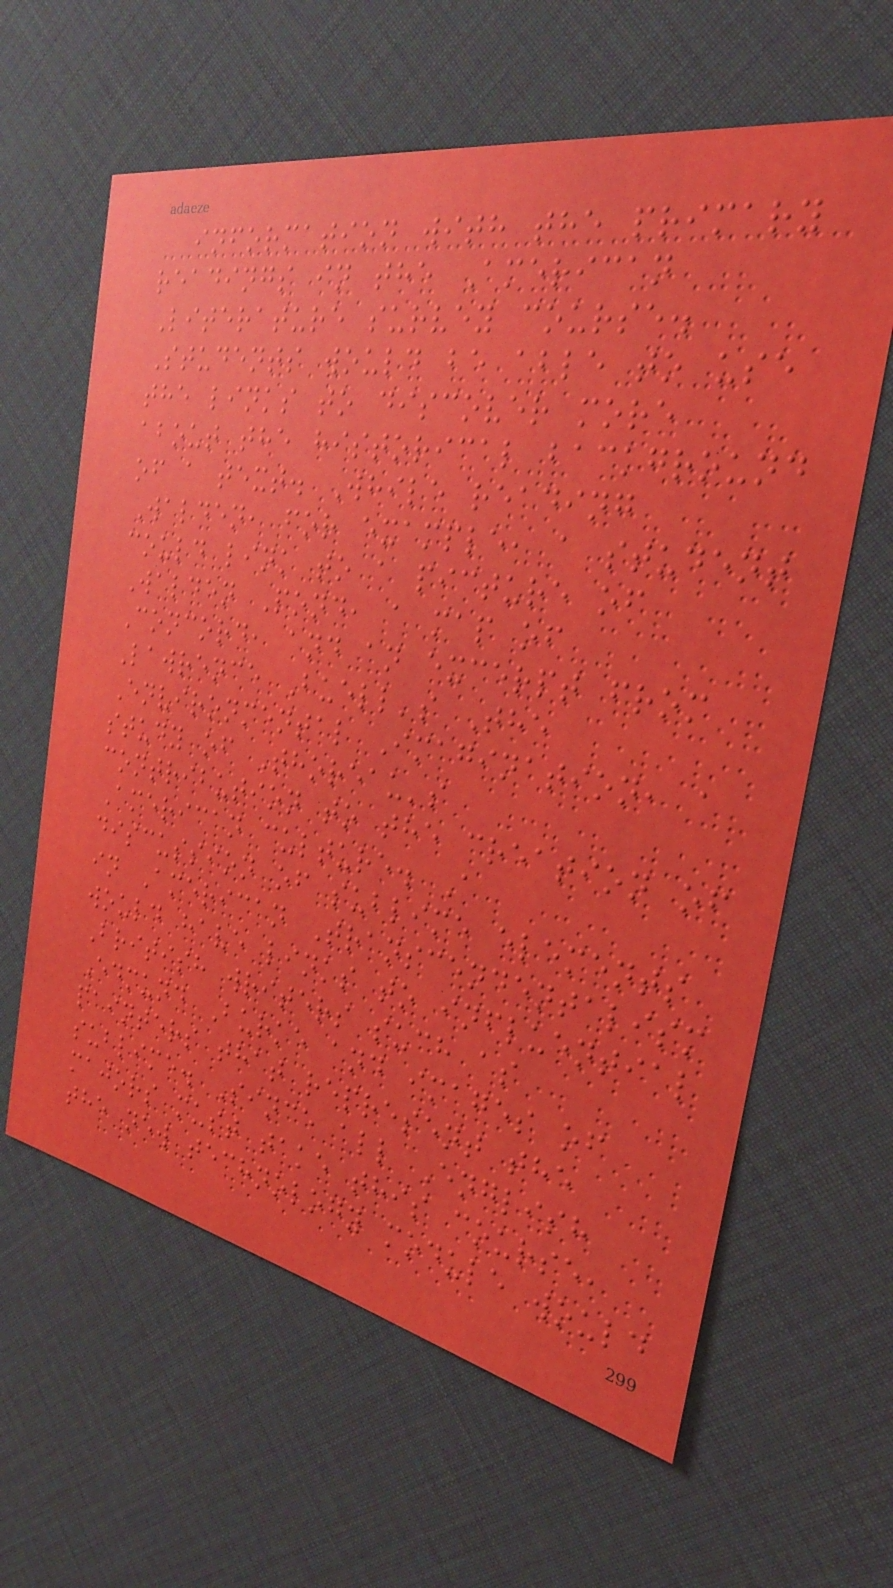information with the primary
readings in the American
Literature survey course.
Students would be able to use
the links to discover more
about the historical background
of a text. While reading
Walden, for example, a student
could link to a picture of
Walden Pond, a map of
Concord, and an excerpt from
Lawrence Buell's The
Environmental Imagination, a
study of Thoreau's
contribution to the creation of
American culture. A
discussion of sublime elements
in American Transcendentalism
would have links to influential
British writers such as
Edmund Burke and images of
painters that represent the
sublime. Since all English
majors must take this course,
the new technology module would
